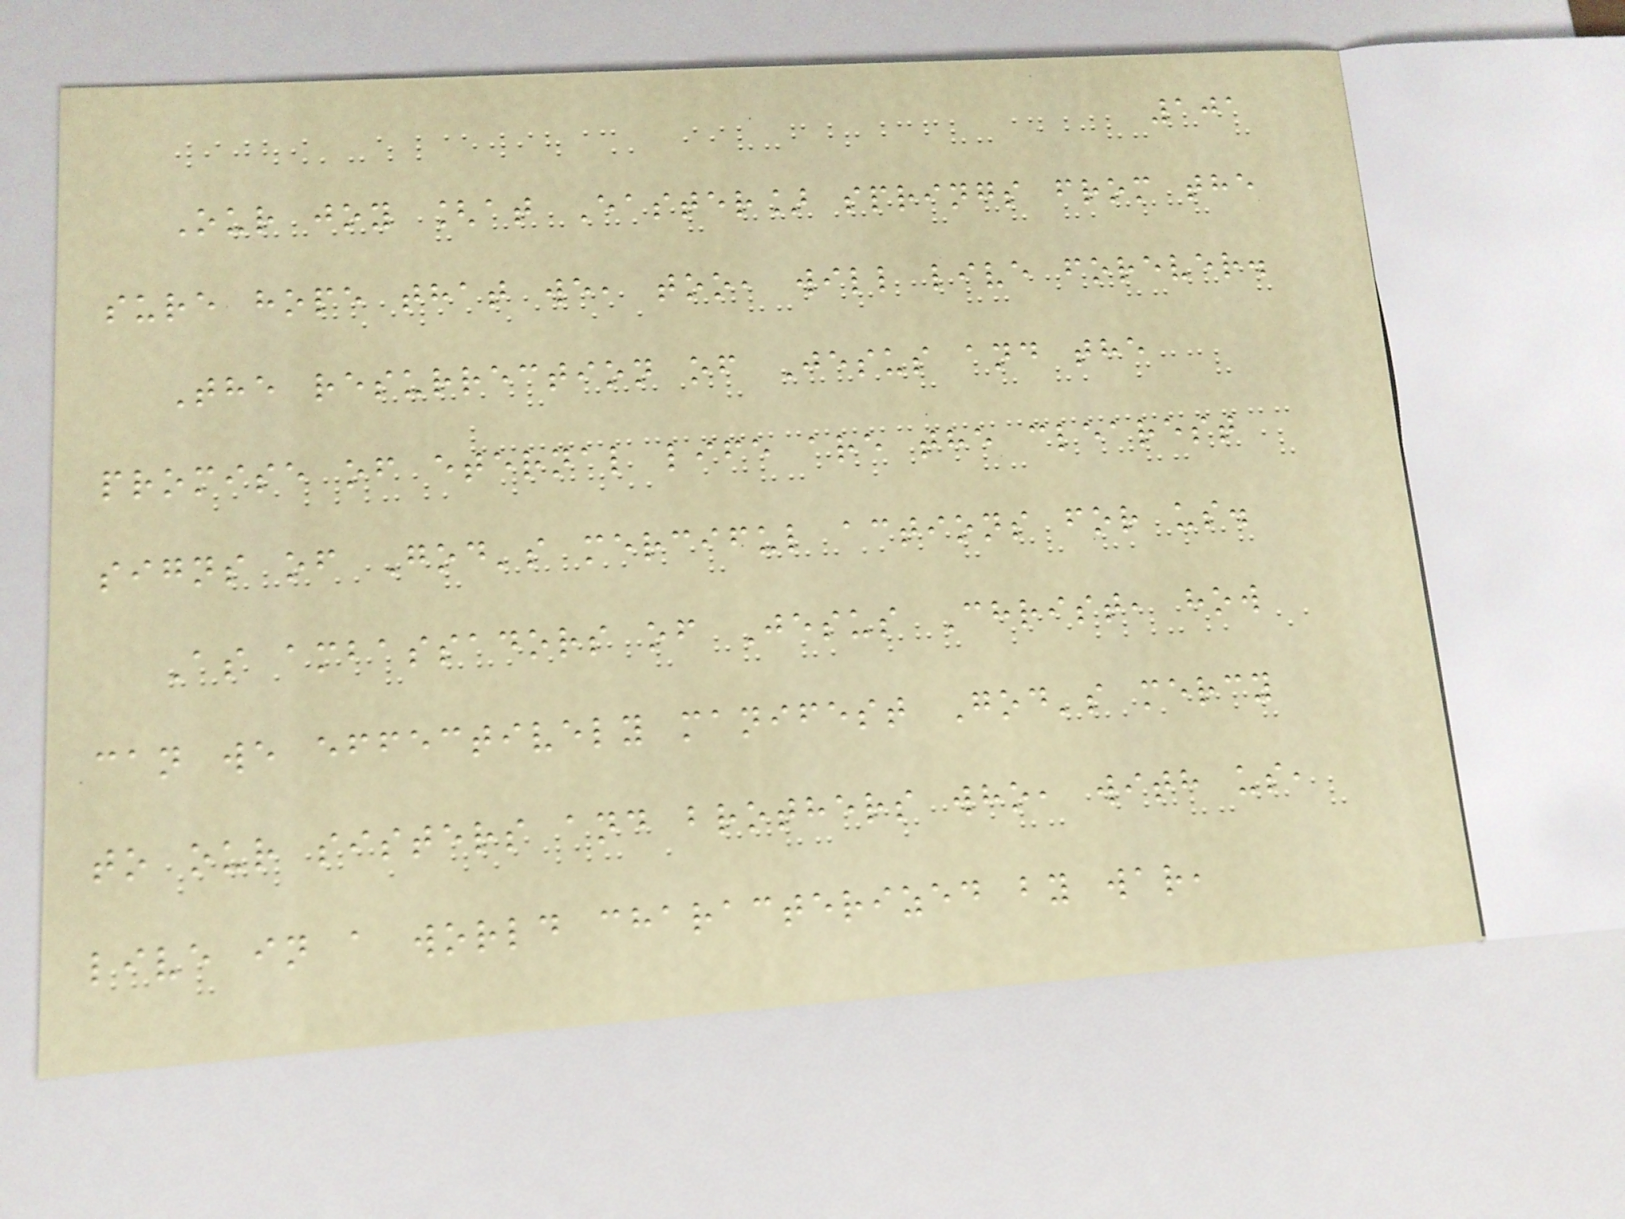101
Our joy [at Easter] springs from the
sure hope that we, too, will live forever.
The resurrection of Jesus and the
promise of eternal life are the clearest
signs of God's merciful actions for us.
As ambassadors of Jesus Christ, how
can we effectively manifest God's mercy
to our sisters and brothers who, with us,
live in a world characterized by war,
